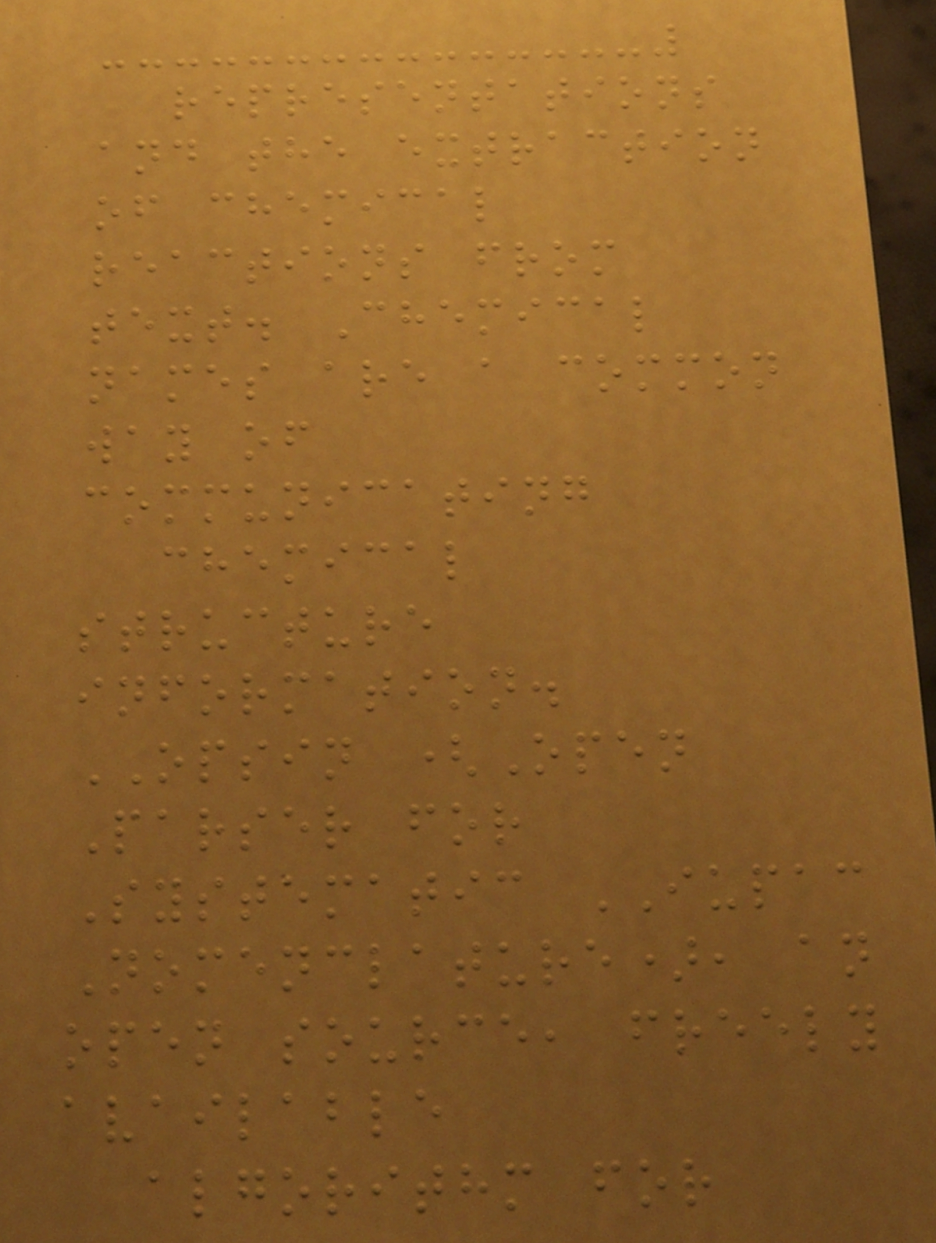representations
and the extraction
of chemical
reactions from
text. Chemical
names are a common
way of
communicating
chemical
structure
information.
OPSIN (Open
Parser for
Systematic IUPAC
Nomenclature), an
open source, freely
available
algorithm for
